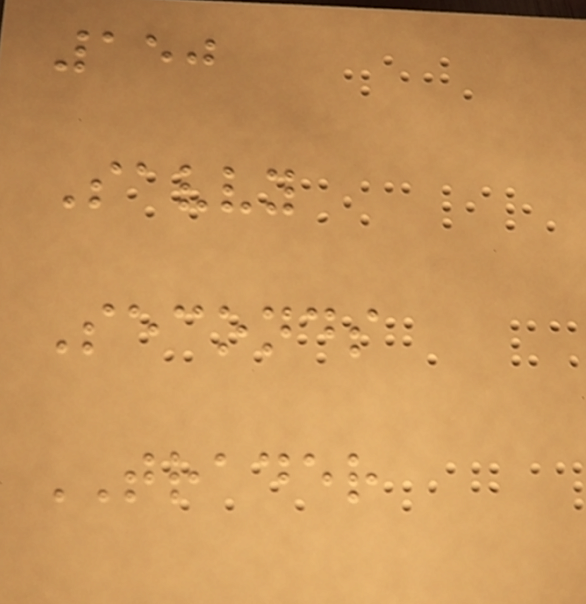150
Savvy
Seconds
TRADER
